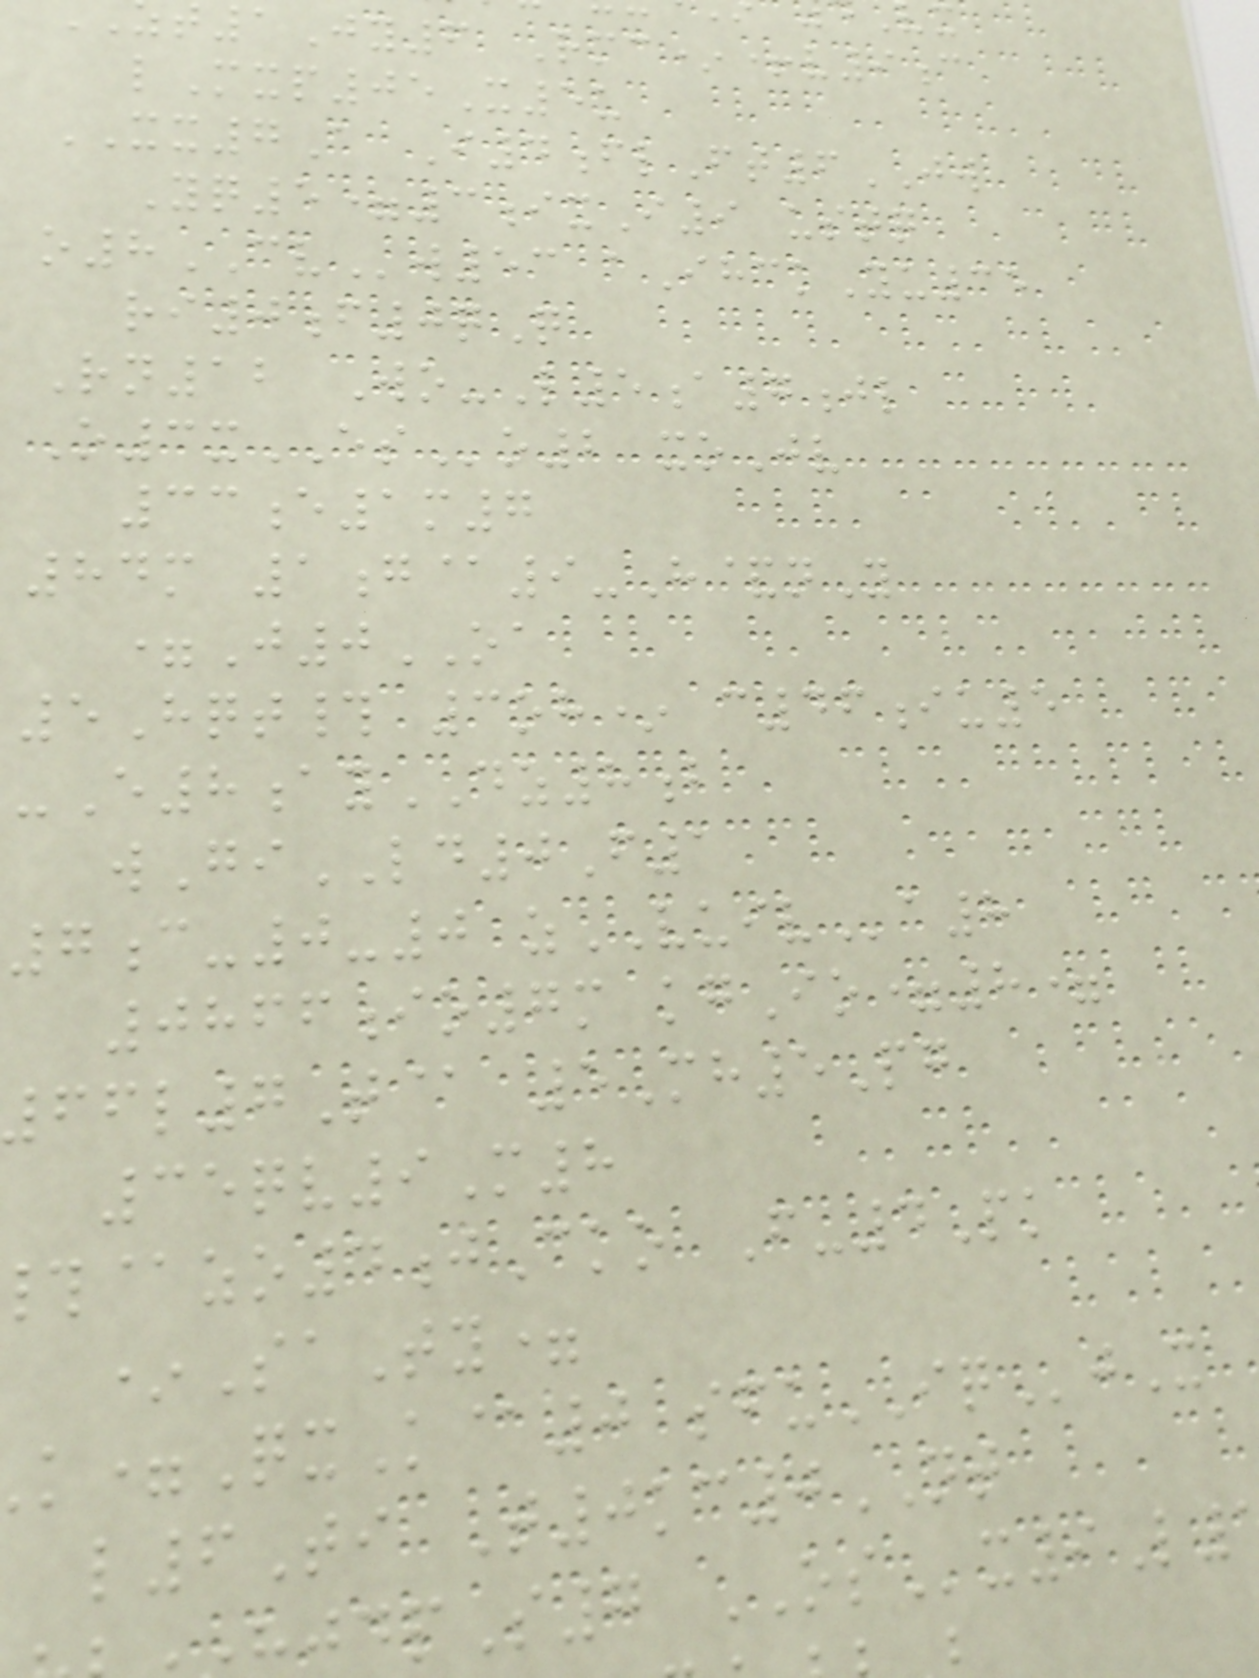1Jy6 Rmc*+v9c
lMxp05X5u
XX7A I4flFt6JW
Yq5=3ixI9 ustq
o8CVw53 aIhckYu35
ri0f0qQ
Rn12 Wo-L5a7jl
O3xESo2 xoJv
33e1m7
84m 1g@9-H&nY
=J0OA
5Hqt# 3oh* c46iu5
-E8ayDZ8b
wGiLD0F1
7c-0-0 zVUIVa8
0866io7m kgIo=8=
l7T@ 5Mh5Pg
35qv9M8
@zo4jCko F-4Pk
*SaTy=
=QxK@0 sfuIQjX
l6Ti T0kc0NT
jdpS7 OSx9L
